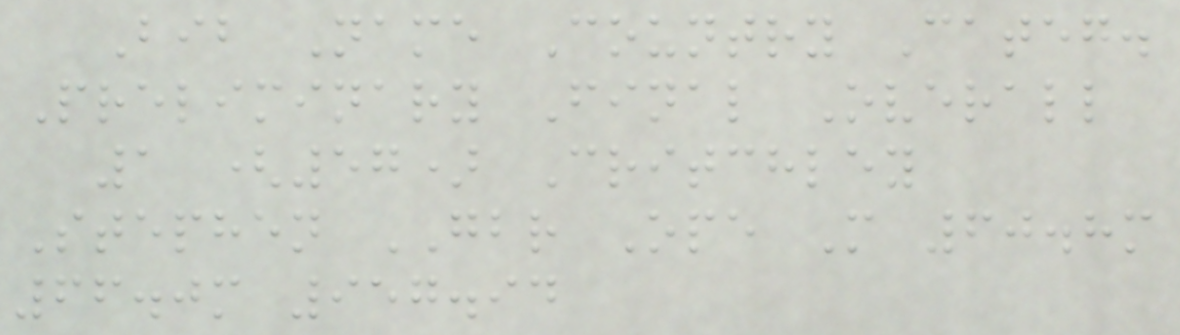Bib Name Country Categ.
Preliminary Final Overall
1 (57) Critchley
Stephen GBR Ope M 60.8m
66.0m 957.94
